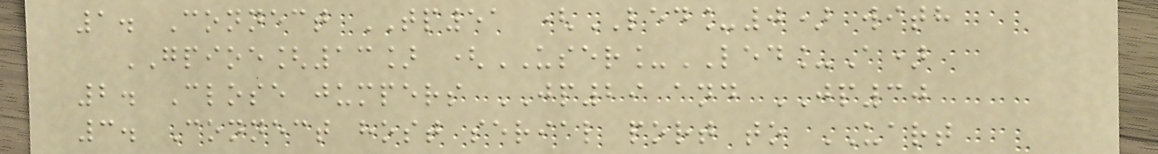1. Connect TP51 (LED_0) with
GPIOE[13] (USER_LED_A)
2. Close jumpers JP29 and JP30
3. Connect host serial port to UART
